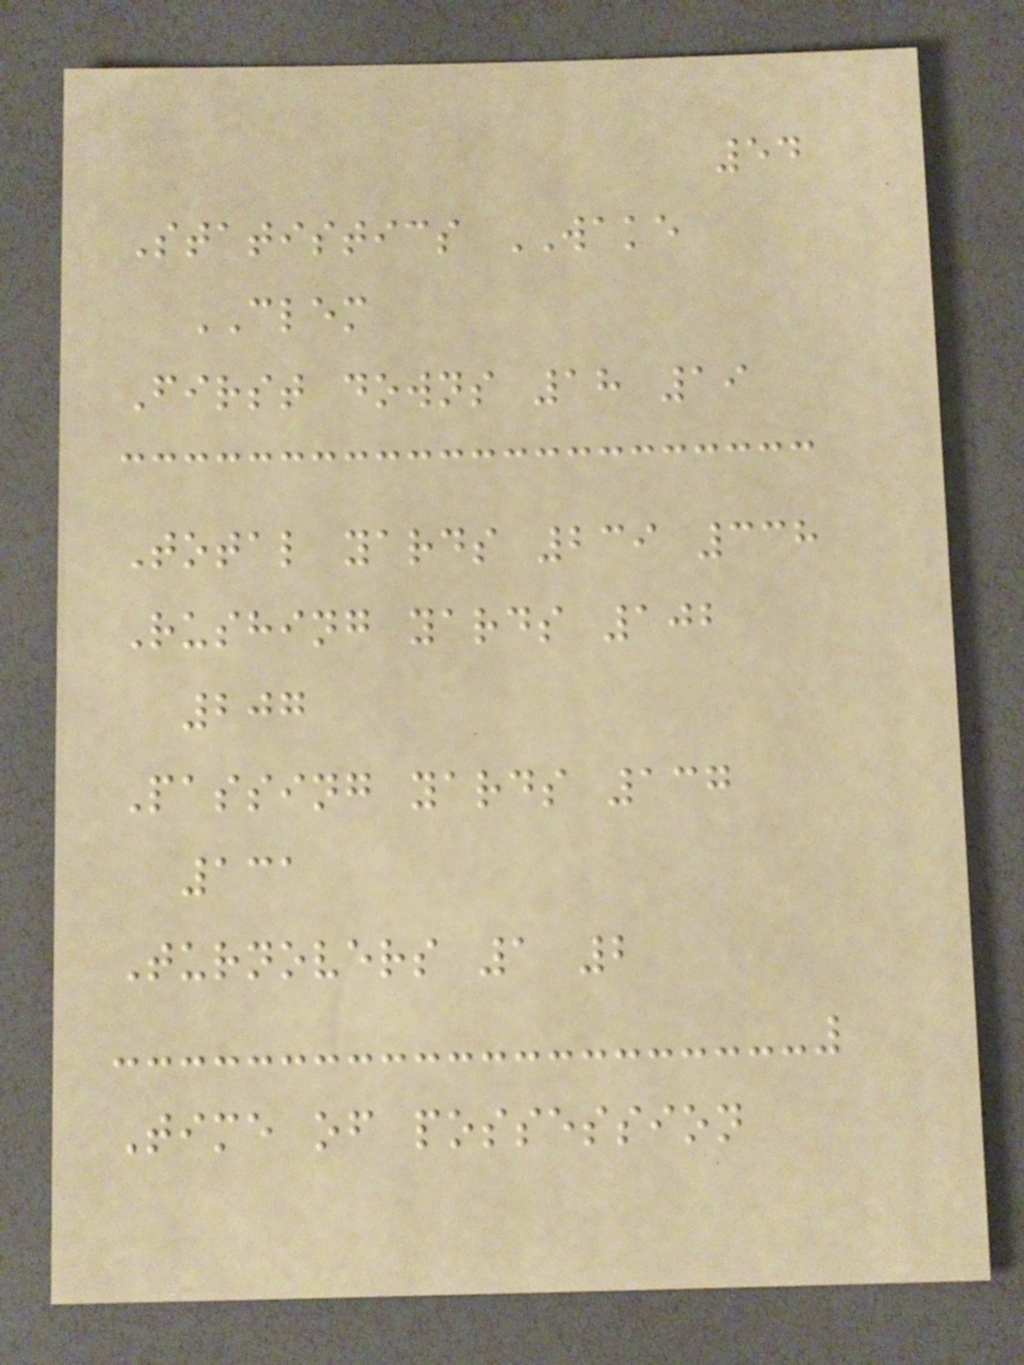54
Statistics WAKE
CLEM
First downs 18 19
Total yards 239 338
Rushing yards 102
207
Passing yards 137
131
Turnovers 1 2
Time of possession
